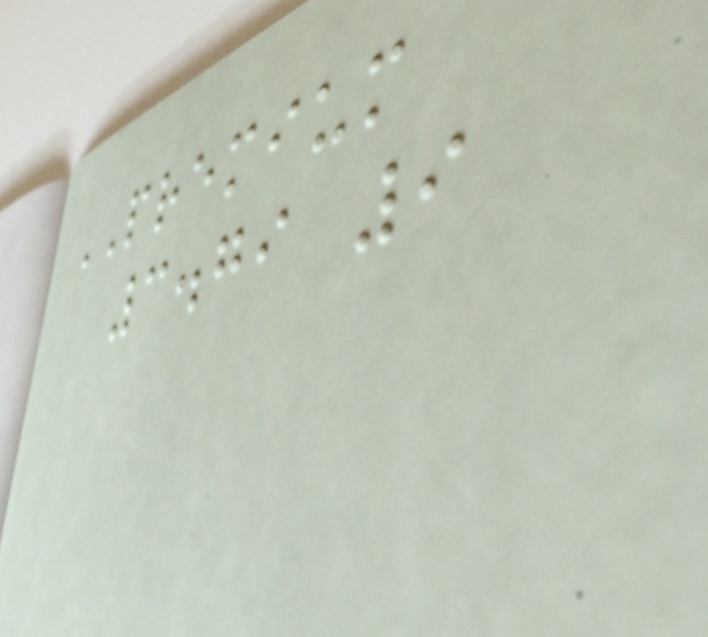PREMIUM
3.79 9
